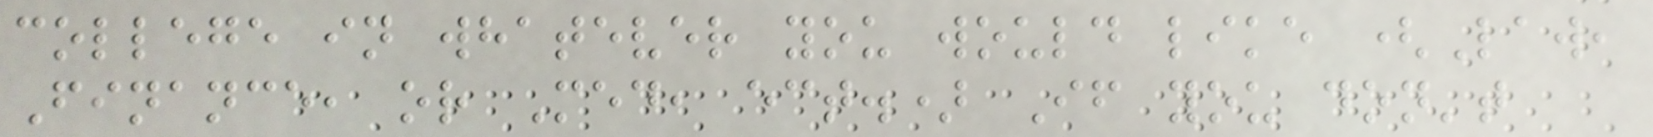college in whatever you would like (Law,
Finance, or Med, ect.) If you don't
